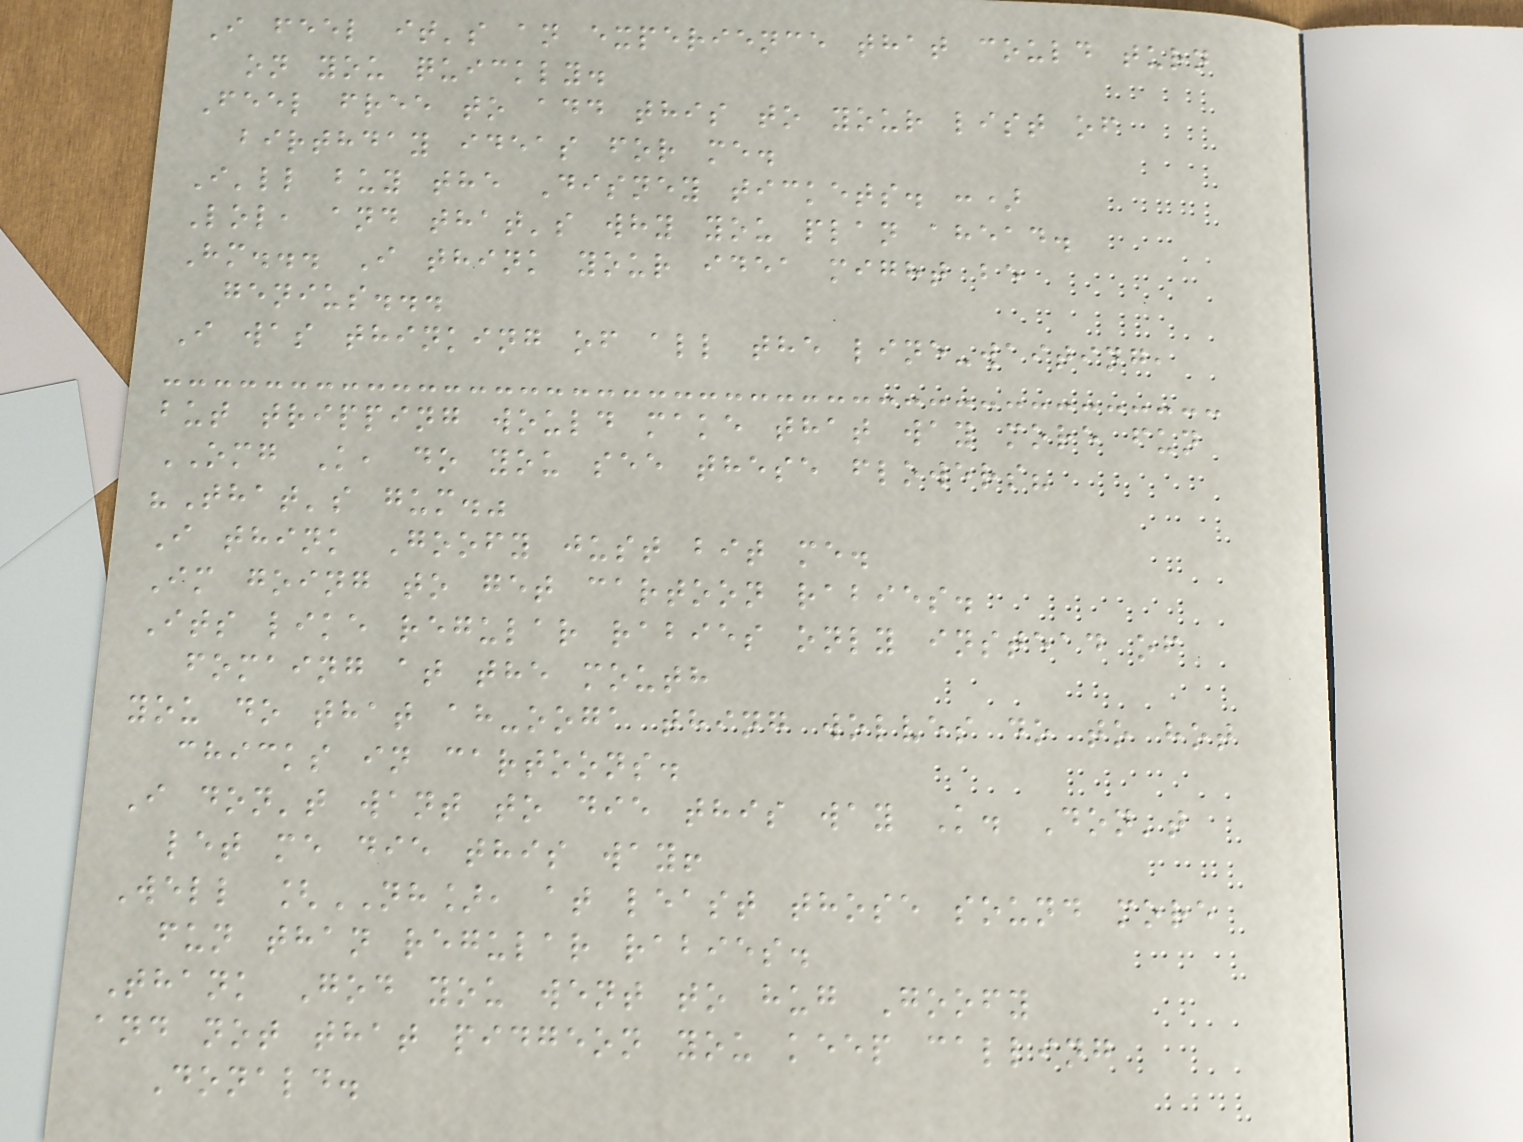I feel it's an experience that could turn
on you quickly.
Feel free to add this to your list of
birthday ideas for me.
I'll buy the Disney tickets. :)
Lol, and that's why you plan ahead.
Hm... I think your idea might be
genius...
I was thinking of all the line-waiting,
but tripping would make that way more fun
OMG K, do you see these flowers?
"That's gum."
I think Goofy just bit me.
Im going to get cartoon rabies.
Its like regular rabies only instead of
fomaing at the mouth
you do that ah-ooga thing wolves do to hot
chicks in cartoons.
I don't want to die this way K. Don't
let me die this way!
Well [NH], at least those sound more
fun than regular rabies.
Thank God you went to hug Goofy
and not that pidgeon you keep calling
Donald.
